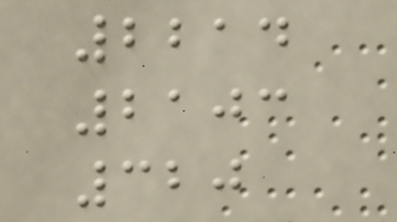2214
2103
320
